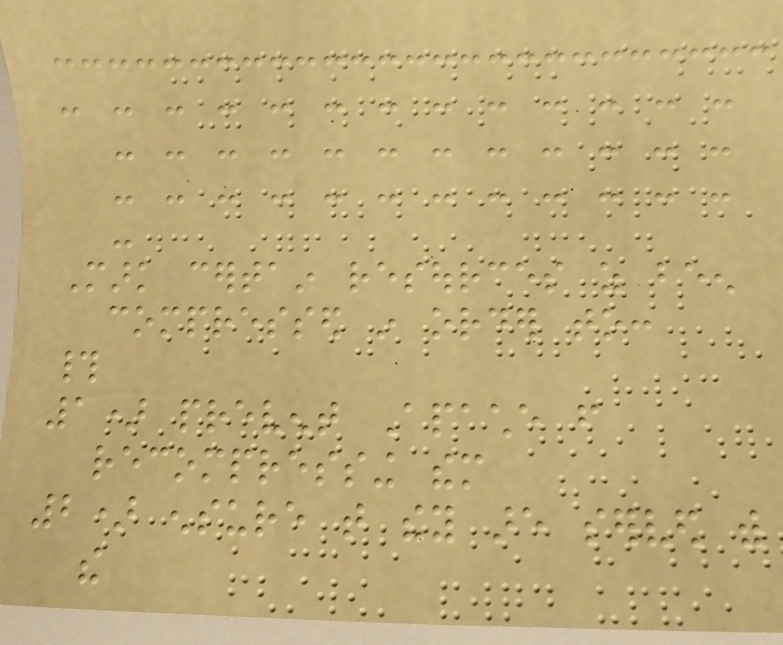- - - - - - - - - - - - -
- - - - - - - - - - - -
- - - - - - - - - - - -
-
Mark certain resources as been
compressed in order to:
#
1) prevent Apache from
recompressing them
2) ensure that they are served with
the
